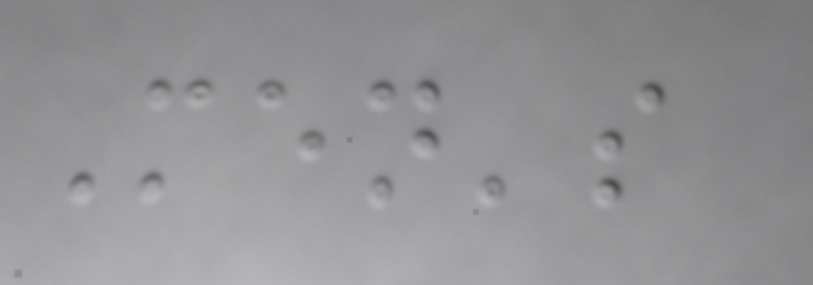Men's
